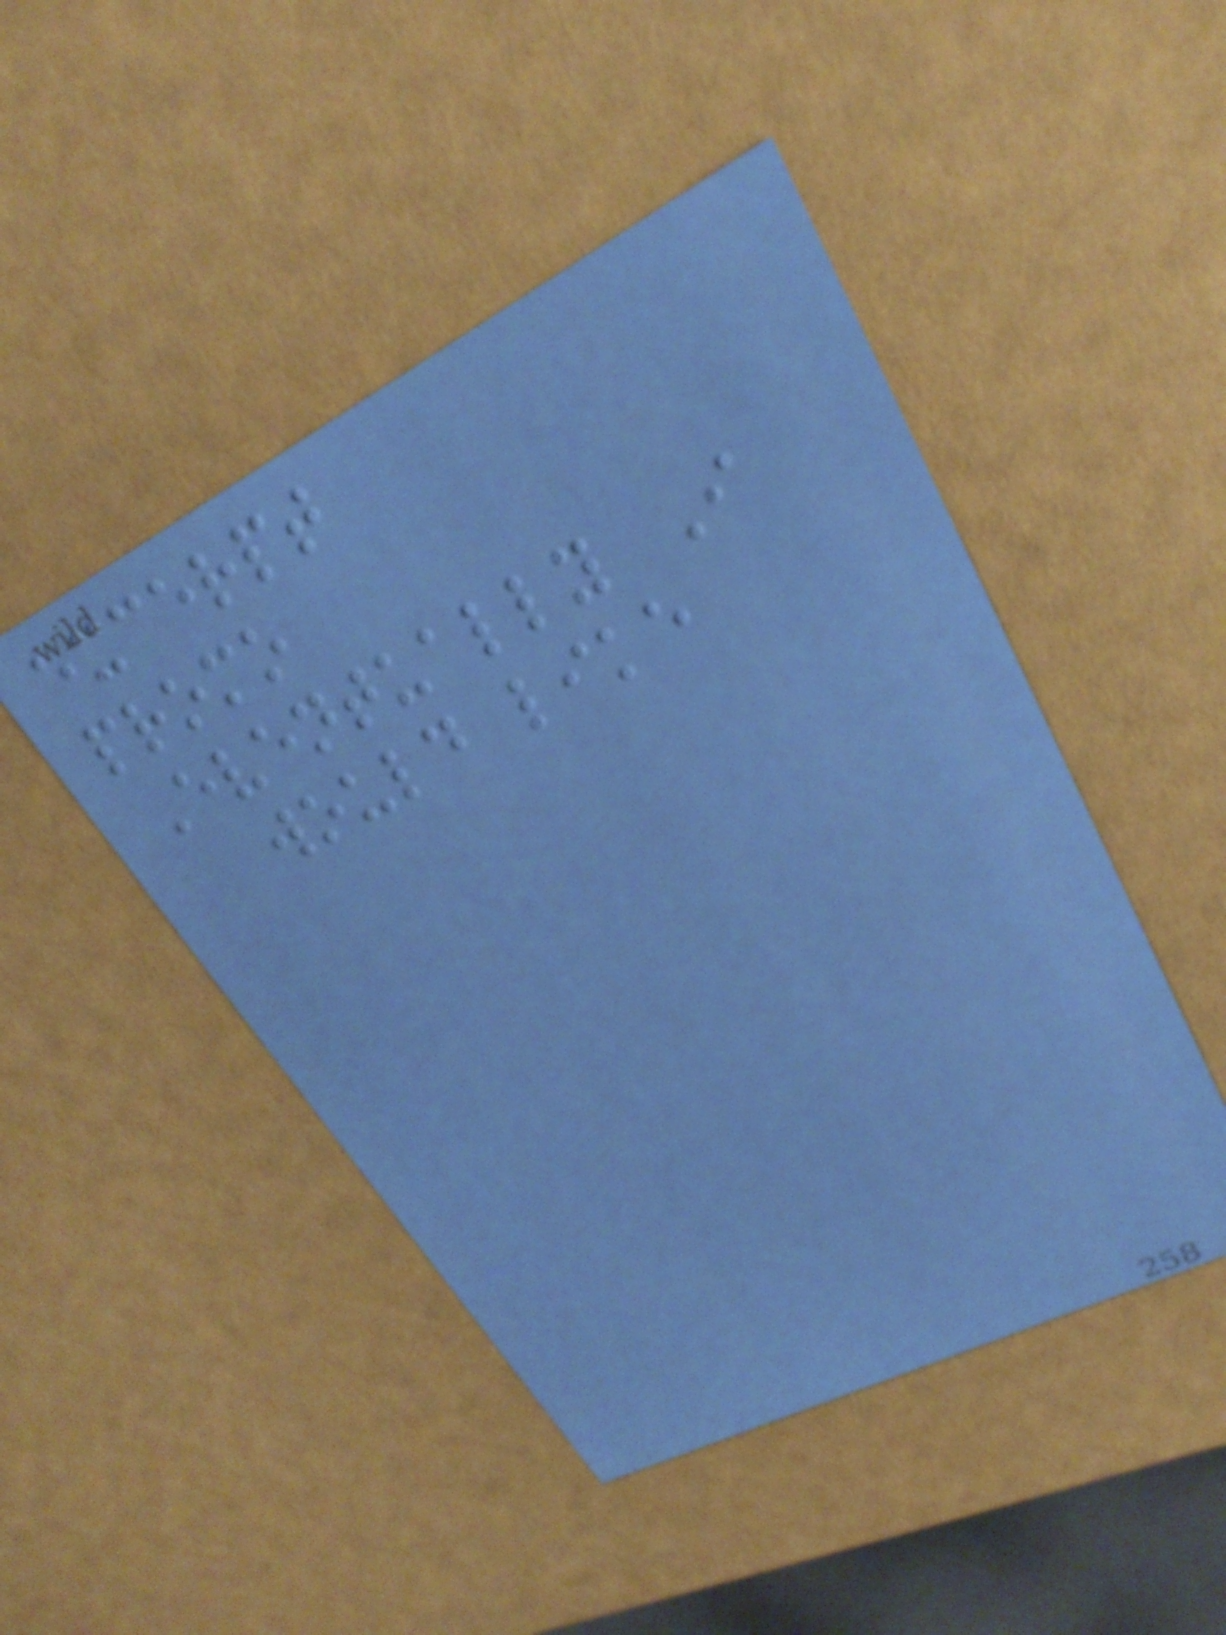excerpt
promo
Eventually I
would like
